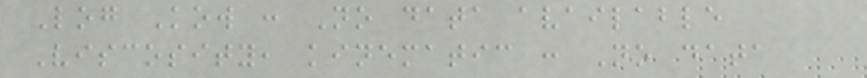Log Kow : No data available
Viscosity, kinematic : No data
